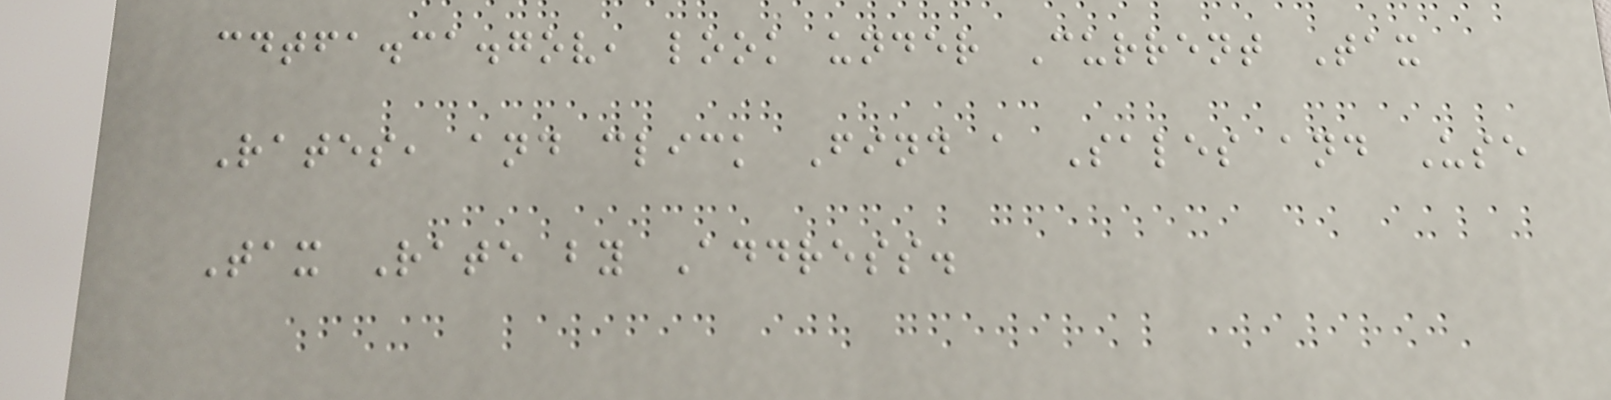cdtfa.ca.gov, look under Current Tax
Rates, and click Find a Sales and Use
Tax Rate by Address.
